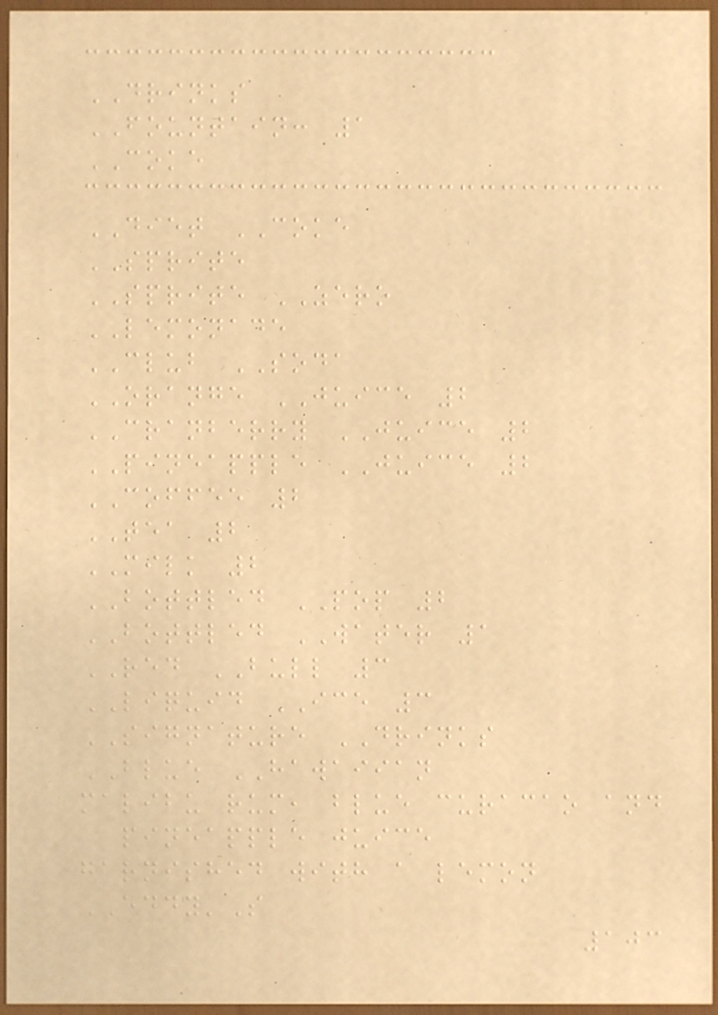DRINKS
FOUNTAIN: 1
COKE
DIET COKE
SPRITE
SPRITE ZERO
LEMONADE
CLUB SODA
ORANGE JUICE 2
CRANBERRY JUICE 2
PINEAPPLE JUICE 2
COFFEE 2
TEA 2
MILK 2
BOTTLED POP 2
BOTTLED WATER 1
RED BULL 3
LIQUID ICE 3
SIGNATURE DRINKS
BLUE HAWAIIAN
malibu rum, blue curacao and
pineapple juice
garnished with a lemon
EDDY'S
103
